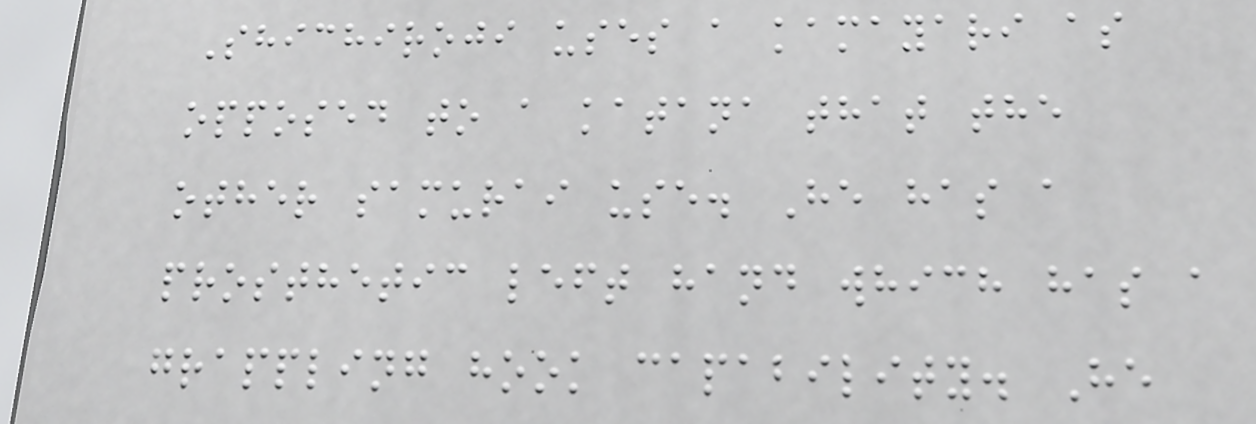Shichiroji uses a kamayari as
opposed to a katana that the
other samurai use. He has a
prosthetic left hand which has a
grappling hook capability. He
